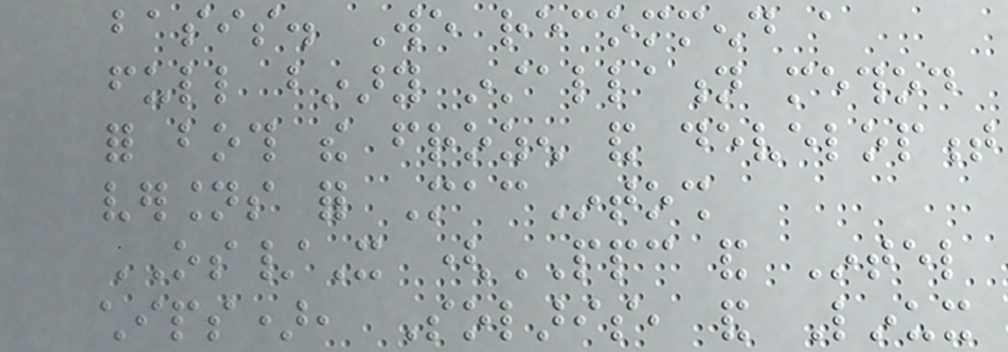basis. We recommend a
full binary installation method
for both the frozen and development
versions for MacIntosh
OS/X (PPC and Intel
chips), Solaris, and Linux
